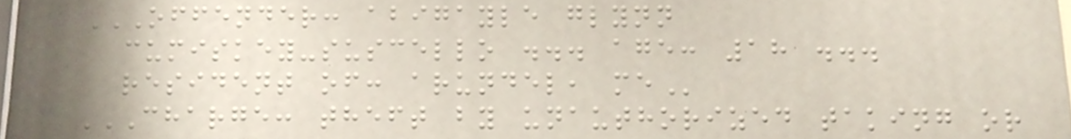OFFENDER: ABIGAYLE GLYNN
CUMISKEY-SUSCELLO ... AGE: 18 ...
RESIDENT OF: ARUNDEL, ME
CHARGE: THEFT BY UNAUTHORIZED TAKING OR
